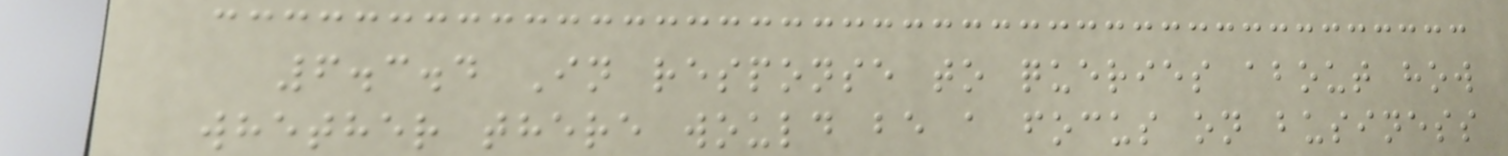6.3.4 In response to queries about how
whether there would be a focus on business
